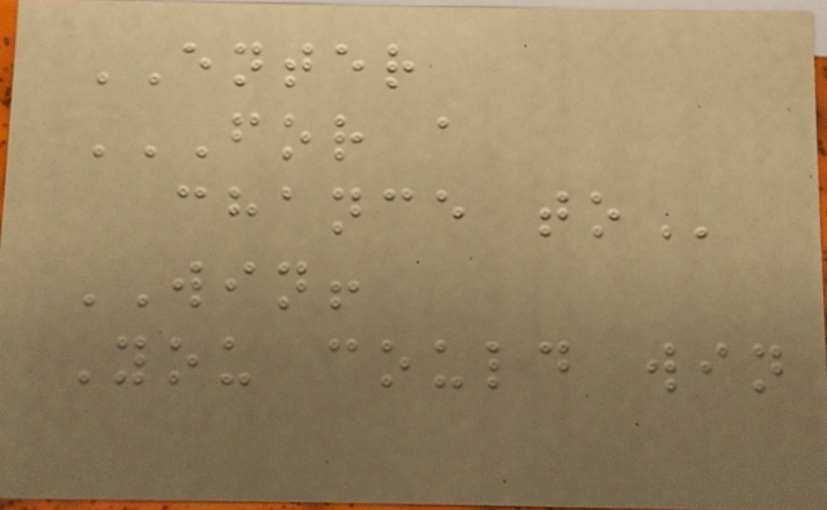ENTER
FOR A
CHANCE TO
WIN!
You could win
